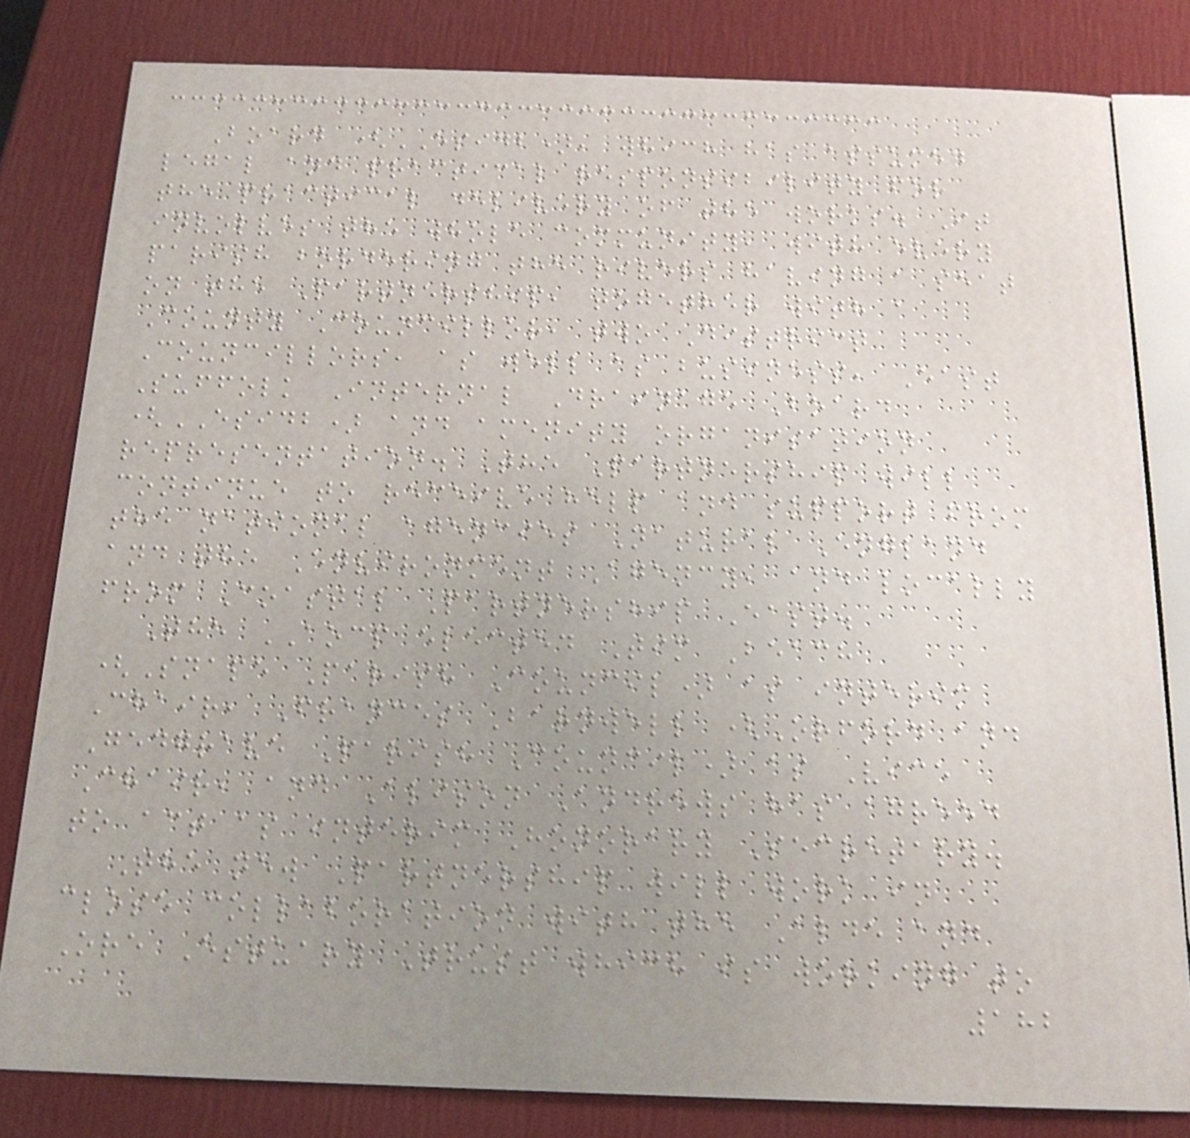Board (ESIDB), which has assumed
legal and practical responsibility for
the practical delivery of the works. It
involves the whole community, with every
parish bordering the rivers having a seat
on the Partnership, together with a
County Councillor, two District
Councillors, as well as business, East
Suffolk Internal Drainage Board
(ESIDB) and amenity organisation
representation. The Partnership will
continue to receive help and support from
the national agencies Natural England
and the Environment Agency, and locally
from Coastal Partnership East.
The AOCP elected Tim Beach
(Snape Parish Council) as interim
Chair, Frances Barnwell (Orford and
Gedgrave Parish Council) as Vice
Chair, and Alison Andrews has agreed
to act as interim Honorary Secretary.
The new Partnership will work in
close collaboration with the Alde and
Ore Estuary Trust which is working to
182
